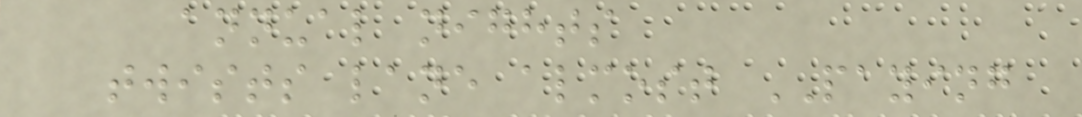annual nights
twists lane almost PAYING
